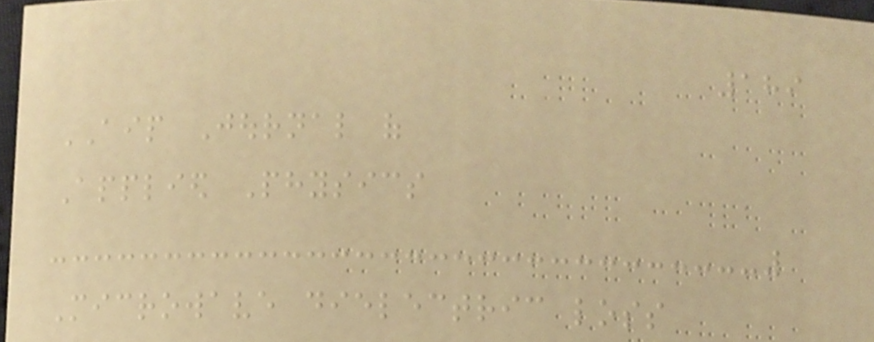189
AIP Journal of
Applied Physics
Microwave dielectric loss
